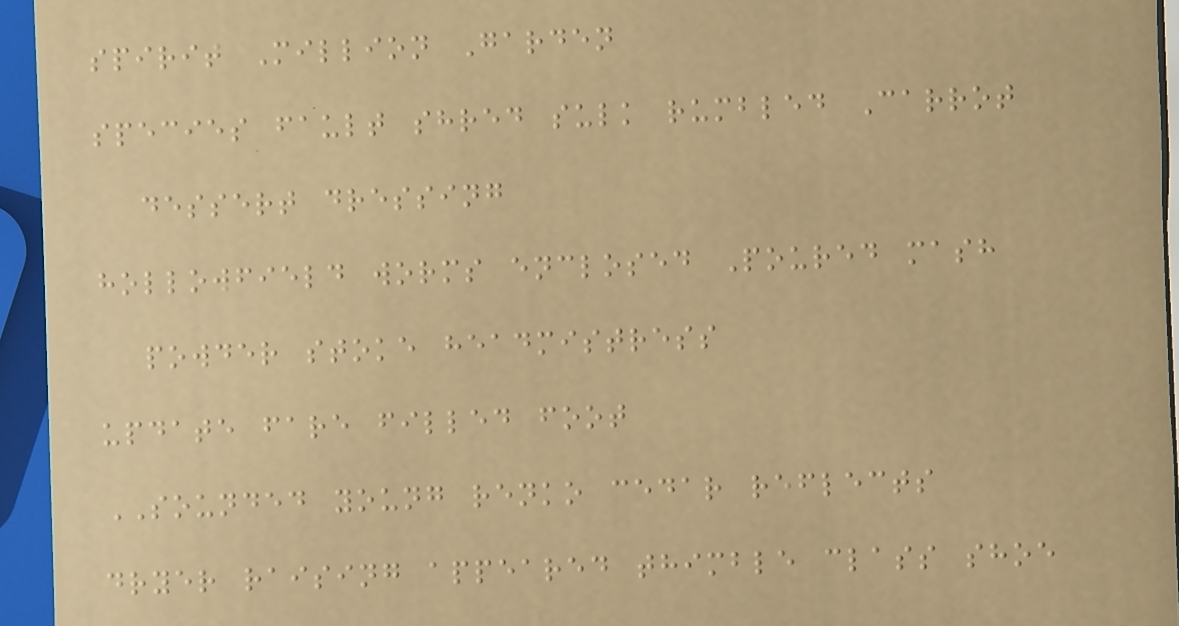spirit Million Garden
species fault shred sulk rumbled Carrot
dessert dressing
hollowfield worms enclosed Poured mash
powder stoke headmistress
update fare filled foot
SOUNDED young renko cedar reflects
dryer raising appeared thimble class shoe
